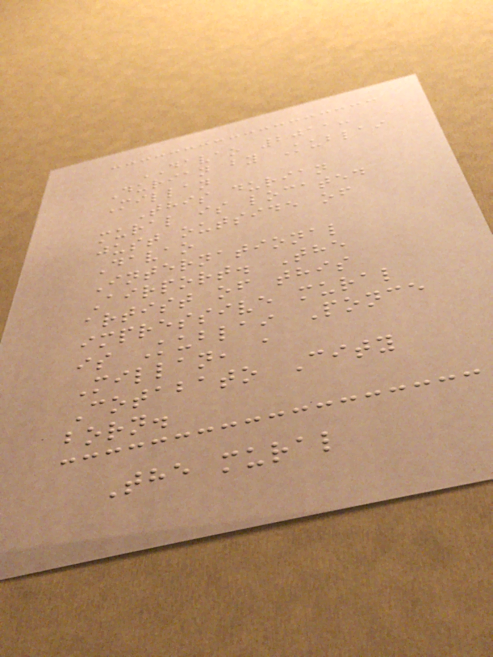DAVAO 2011:
Durian by Kublai
Millan
This durian
mural is located
just outside of
Davao
International
Airport. The
artist of this
impressive mural
is Kublai Ponce
Millan, a
Cotabato City
born.
The mural
